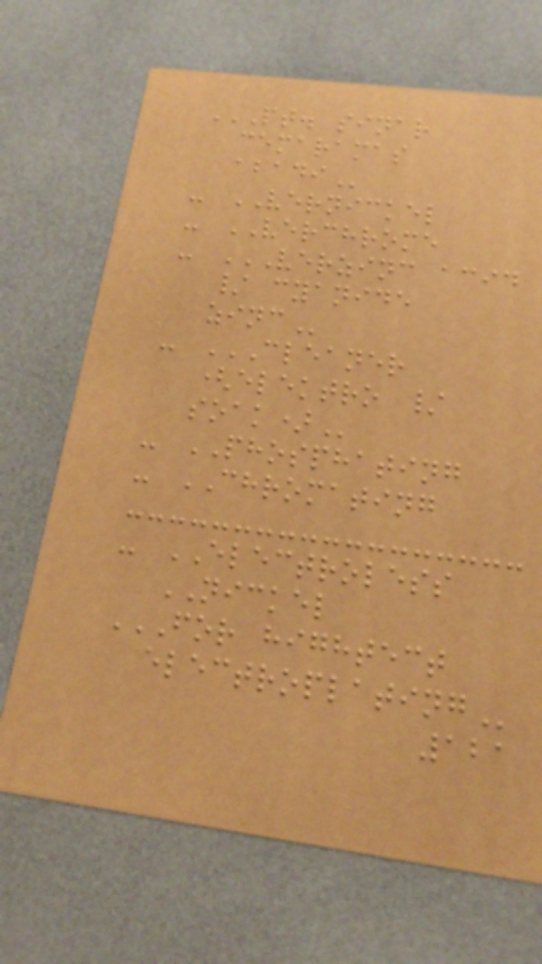PT. SINAR
CEMARAMAS
ABADI
- VERNICKEL
- VERCHROME
- VERZINC ACID
/ CYANIDE
ZINC
- CLEANER
(ELEKTRO /
SOAK)
- PHOSPHATING
- CHROMATING
- ELECTROLESS
NICKEL
FOR HIGHTECT
ELECTROPLATING
121
